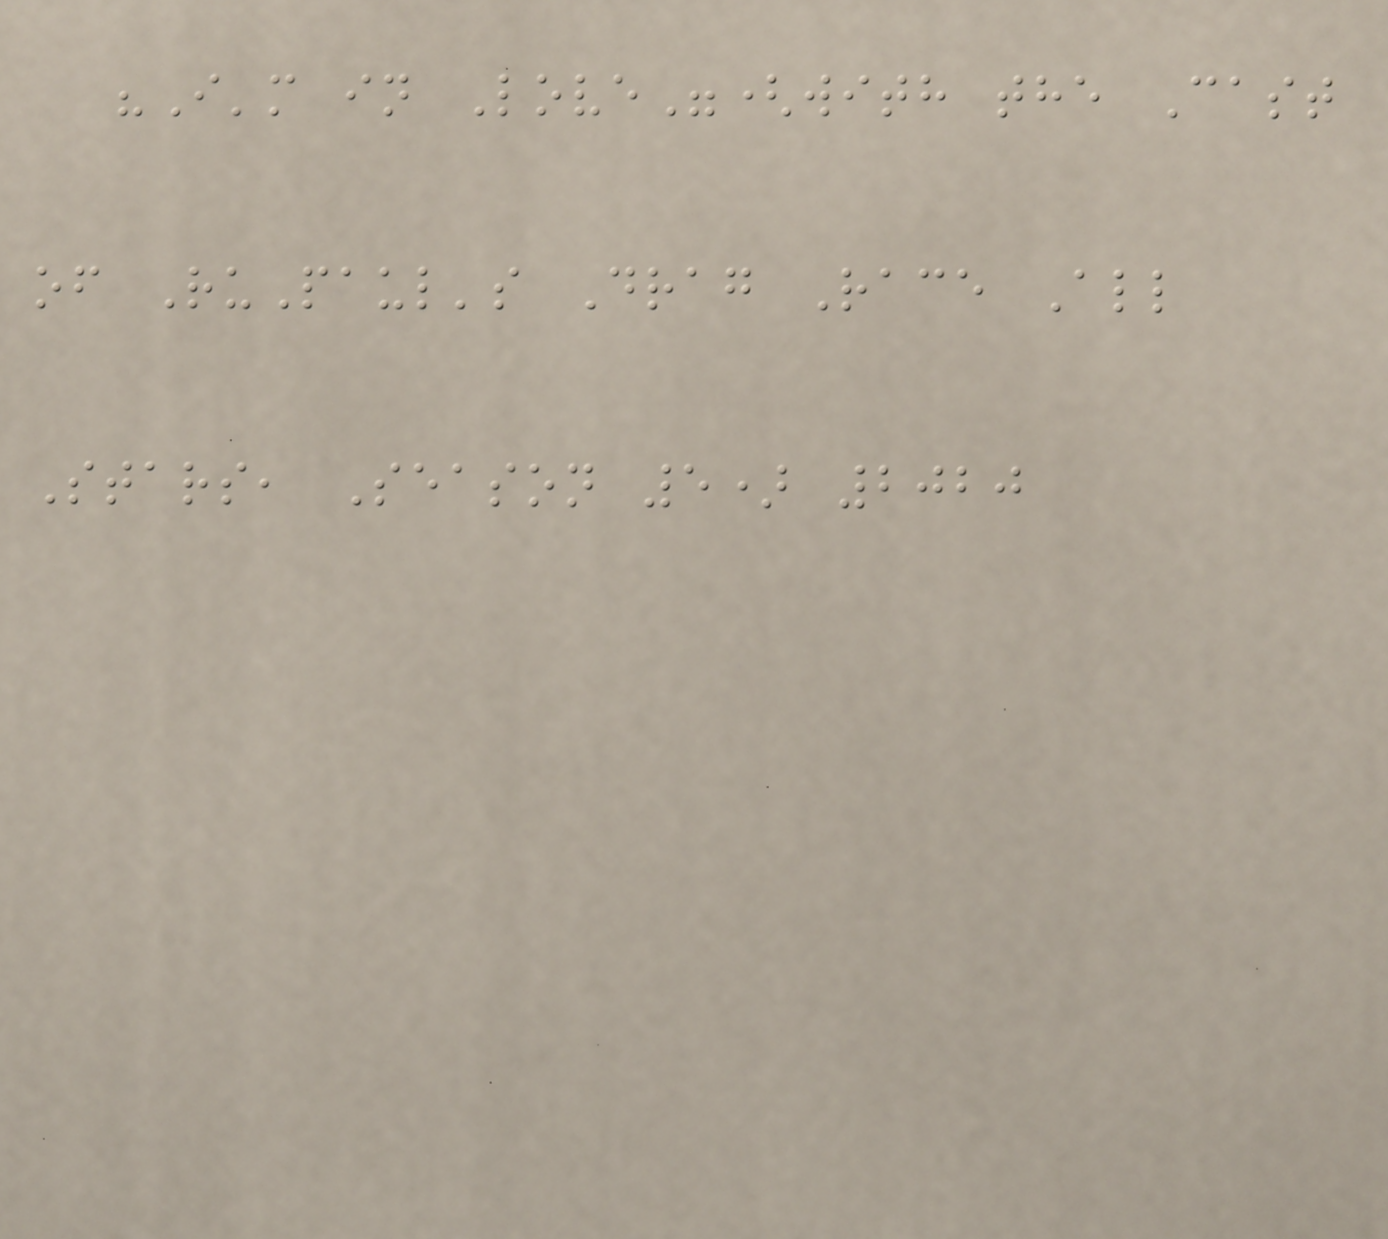"I'm in Love"(with the Cast
of RuPaul's Drag Race All
Stars, Season 5) 2020
